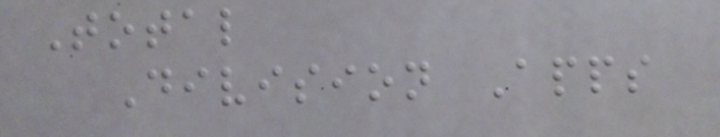Total
Division Apps
